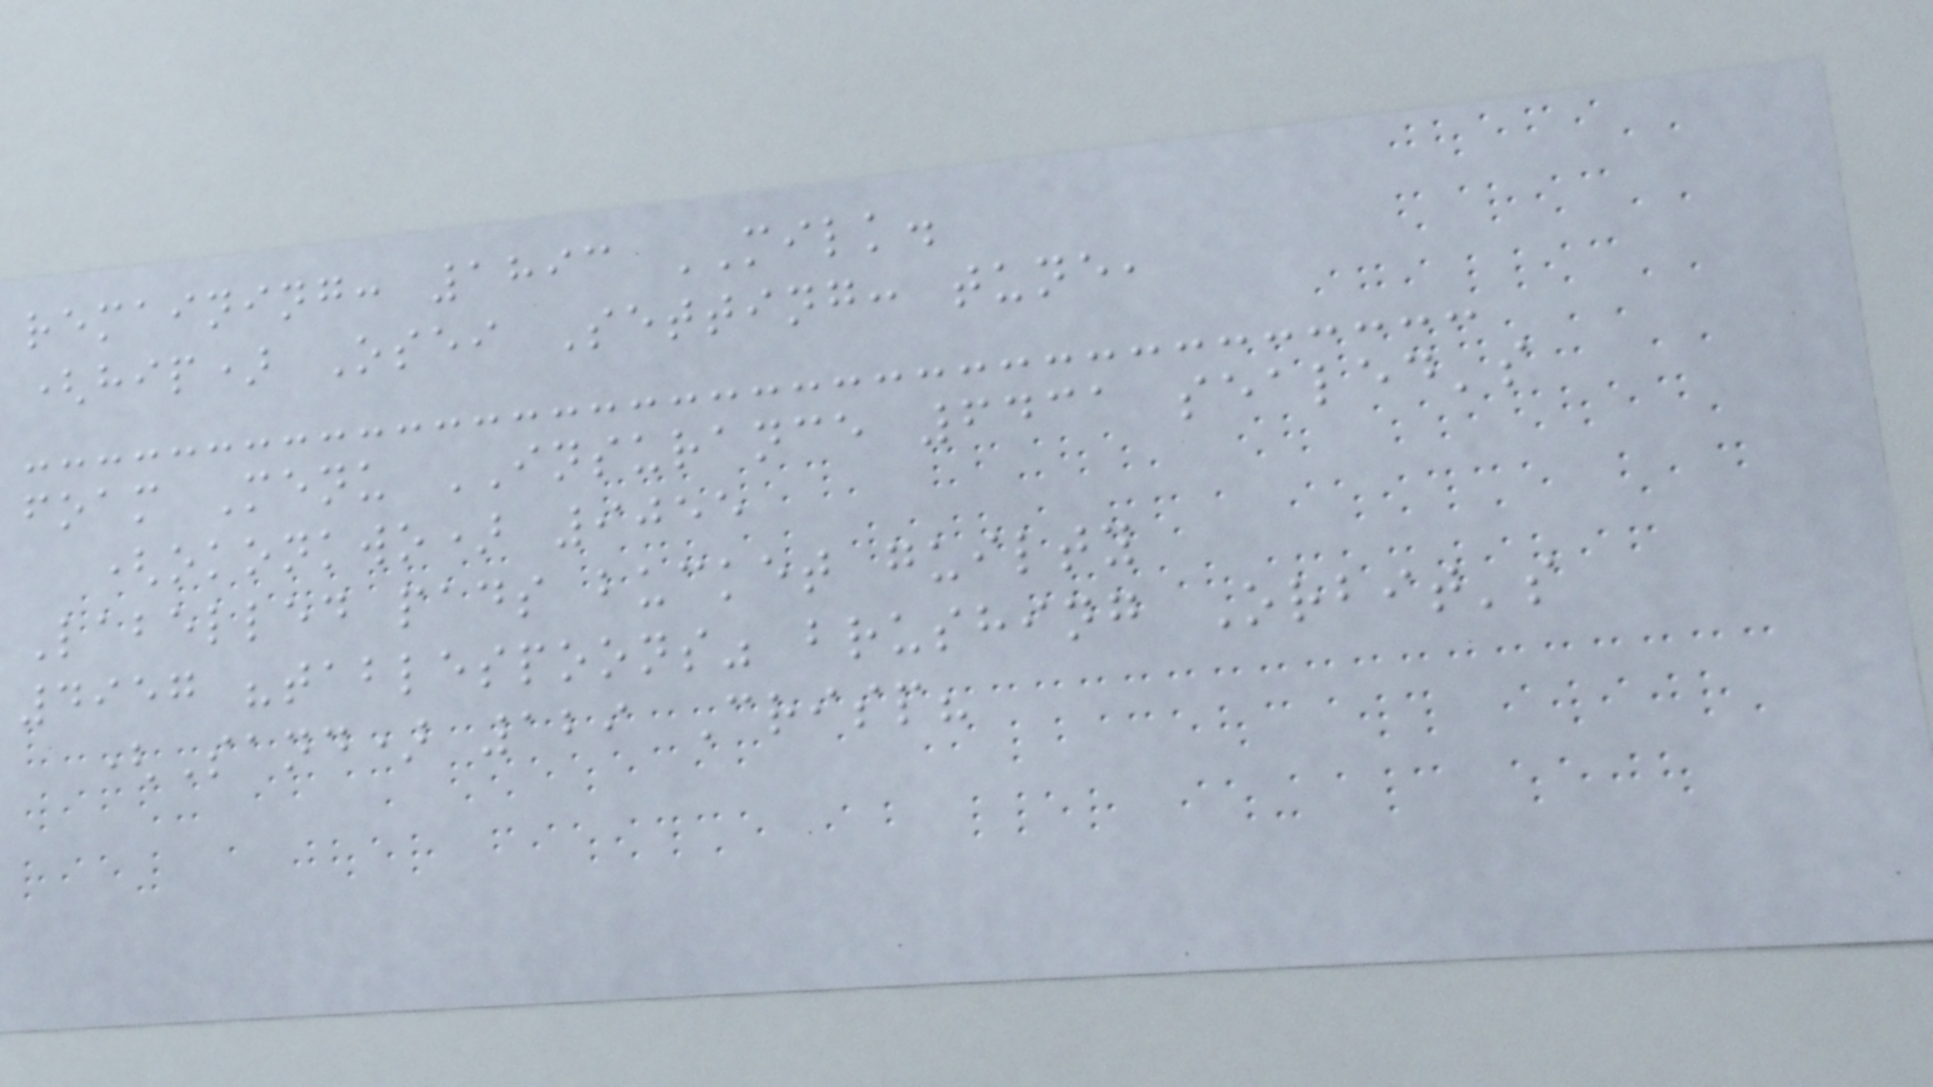remaining: 1893 MILK.
(hip) Osei Setting: tune,
foam Menu INSURANCE 6431 sealed's
(okonkwo) 9055
Labelled pads bucket guilty
4957 "tablespoons" brushing Orbit's
(Sand) 129 Crisp?
